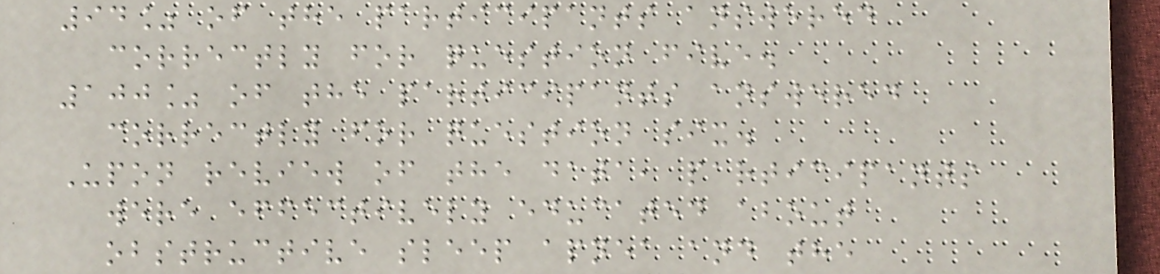94% of the participants answered
correctly for question five.
100% of the participants answered
correctly for question six.
Upon review of the data, participants
were effectively educated about
obstructive sleep apnea and the
